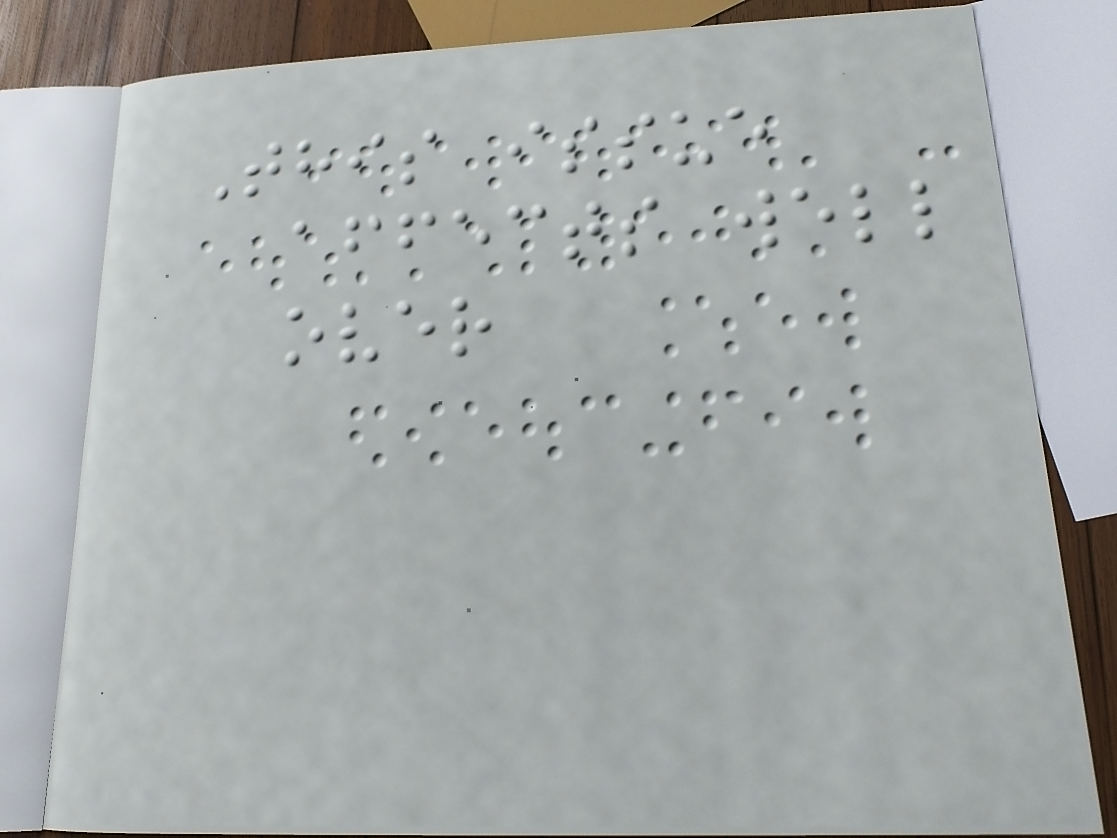This issue
affects well
over
